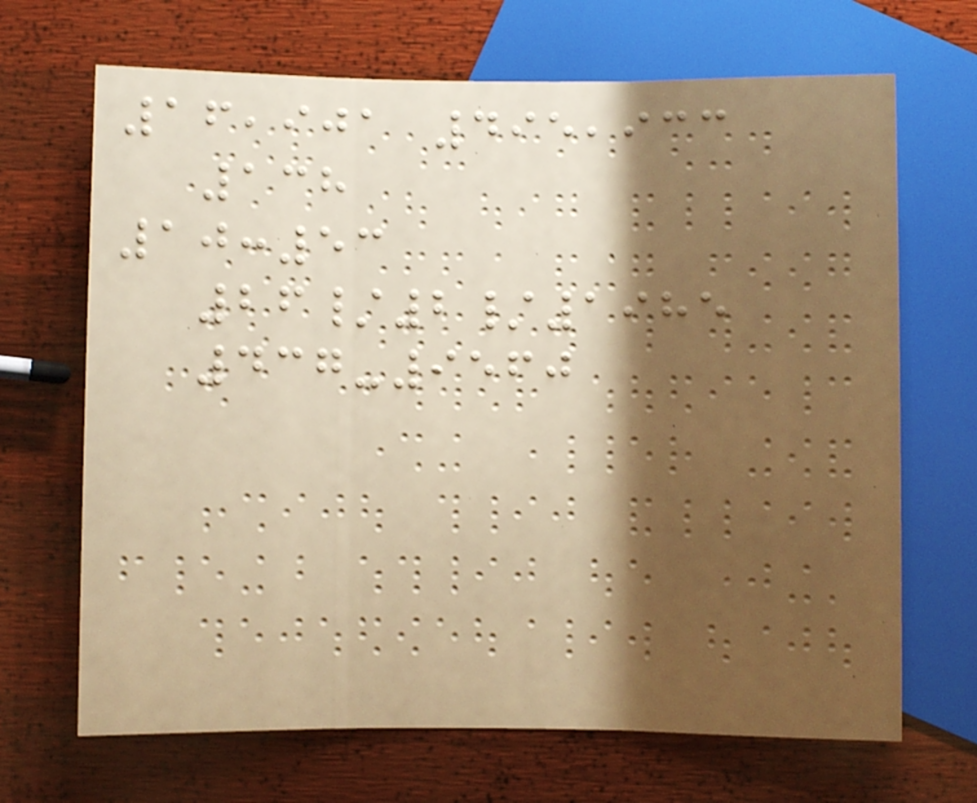16,901 495,933
138
10:53
26/2/1985
437-9560
